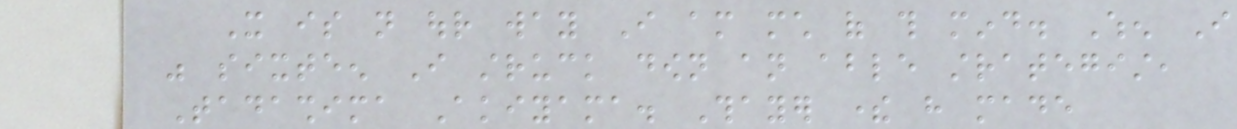It is not our way I am much of this mind. When I
was sixteen I struck down an able strategist,
Tadashima Akiyama. Thayer there have made
